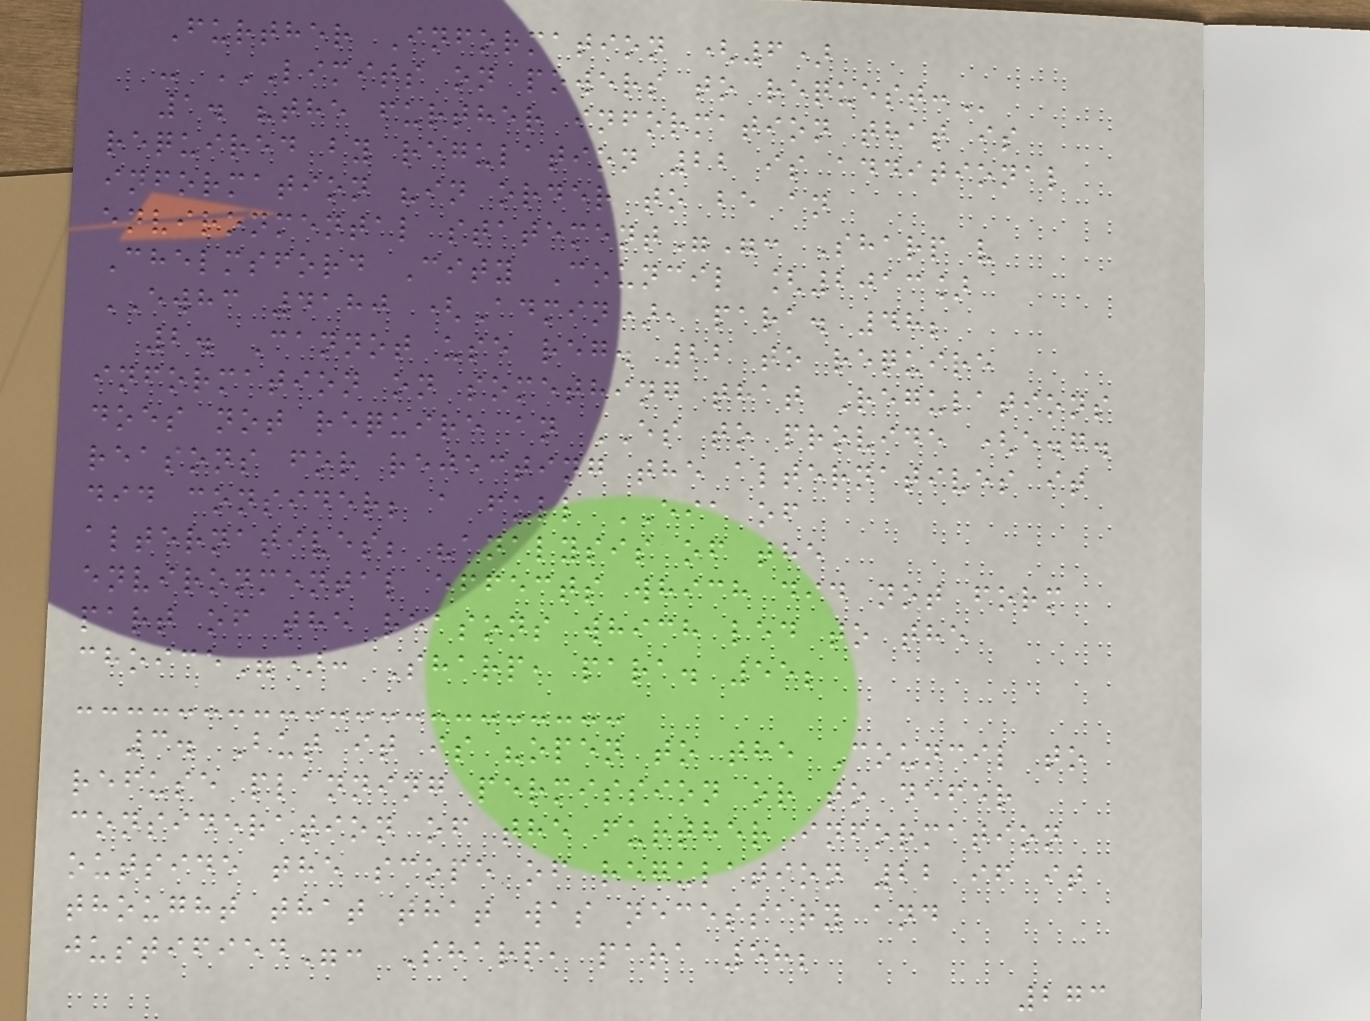Further Information (6)
- LIMITS ON POWERS TO REQUEST:
1. "the further information that is
required by regulation 22 is additional
information "in order to be an
environmental statement"": Sharp v
Chelmsford City Council [2013]
EWHC 4180 (Admin), para. 48;
2. Cannot use reg. 22 to require
information on something that Regulations
does not require an ES to provide (e.g.
reasons for rejecting the alternatives it
did consider; a full EIA of
alternatives; "analysis of the
environmental effects which did not form
part of the reasons which led to the
choice"): Sharp, para. 55;
3. But it is "open to the Council to
refuse planning permission or to defer
consideration of the further information
outside the scope of regulation 22 if it
thought that that was necessary and
justified": Sharp, para 58;
273
